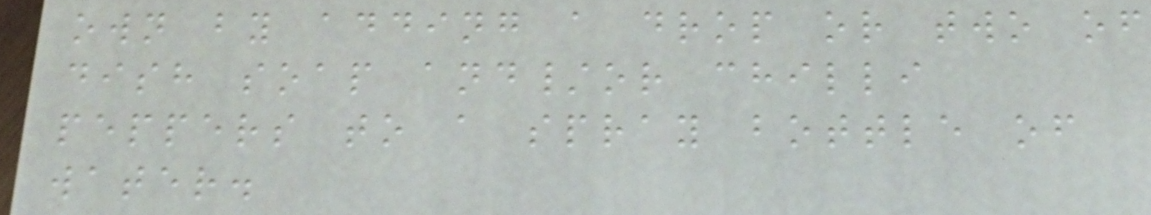own by adding a drop or two of
dish soap and/or chilli
peppers to a spray bottle of
water.
